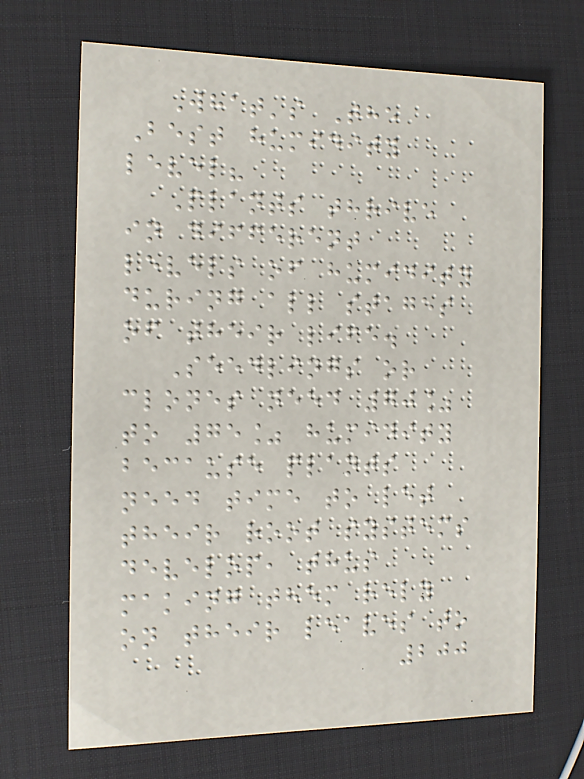What's The
Best humidity
level?
Plants thrive
in different
levels of humidity
during all stages
of their life.
Seedlings or
clones need 70%
to 75% humidity
because plants
need time to let
their root systems
develop, thus
making them rely
on their leaves to
200
